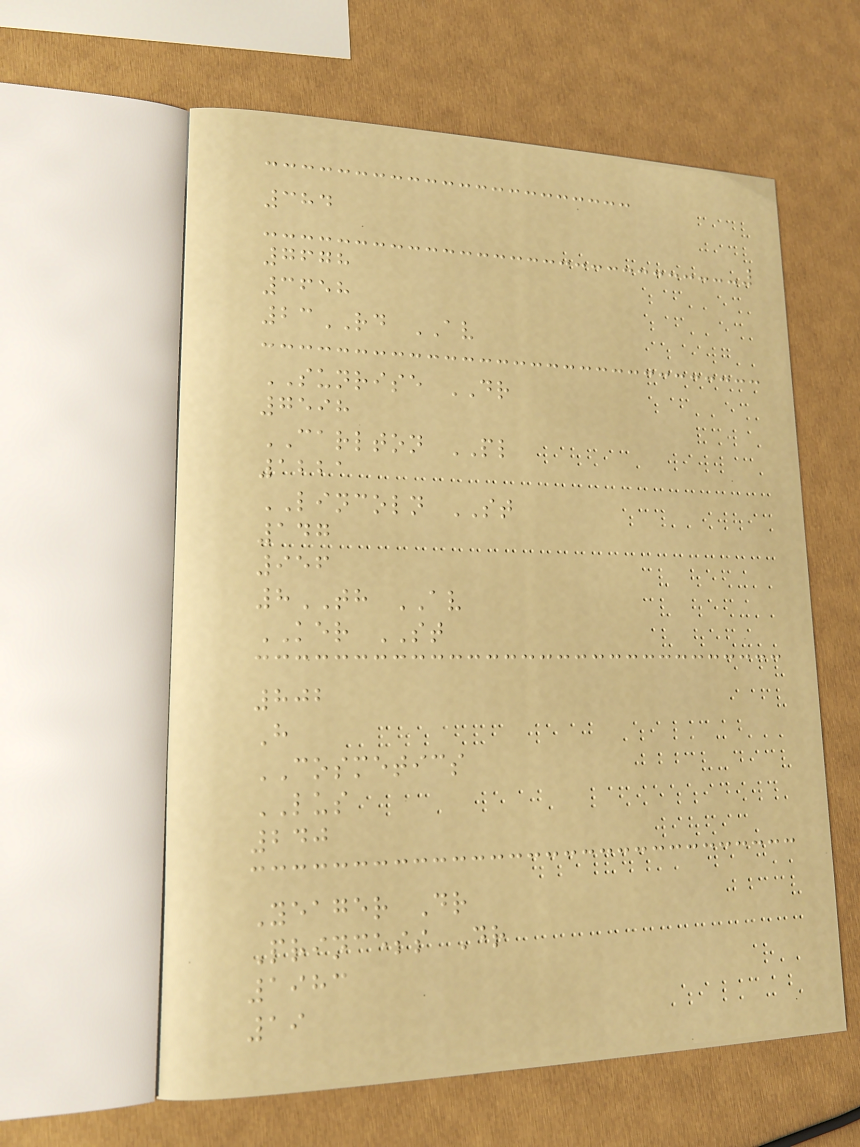384
7678
3658
23RD AV
SUNRISE DR
7598
CARLTON PL
1221
LINCOLN ST
147
956
8TH AV
KER ST
802
H
COSMETICS
LUS
240
Yeager Dr
Princess Dr
1983
19
